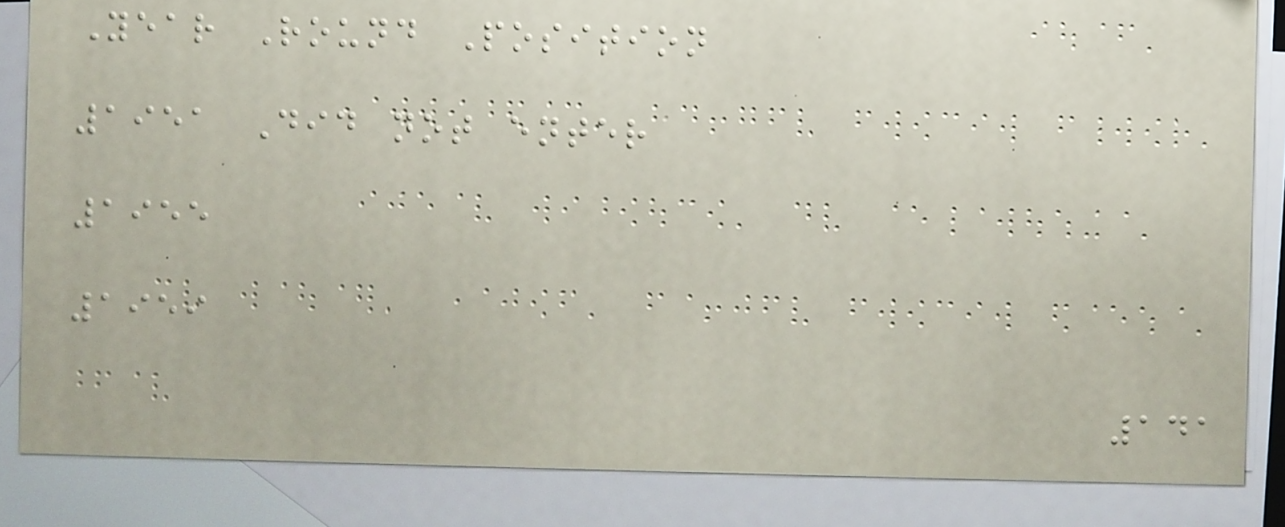Year Round Position
1951 Did not enter
1955
1959
141
